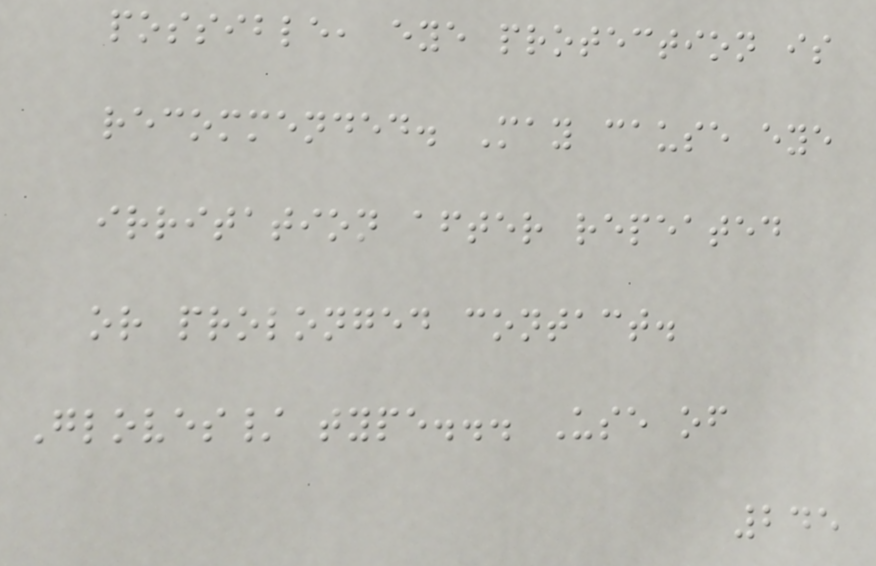possible, eye protection is
recommended. May cause eye
irritation after repeated
or prolonged contact.
Gloves/ type... Use of
245
